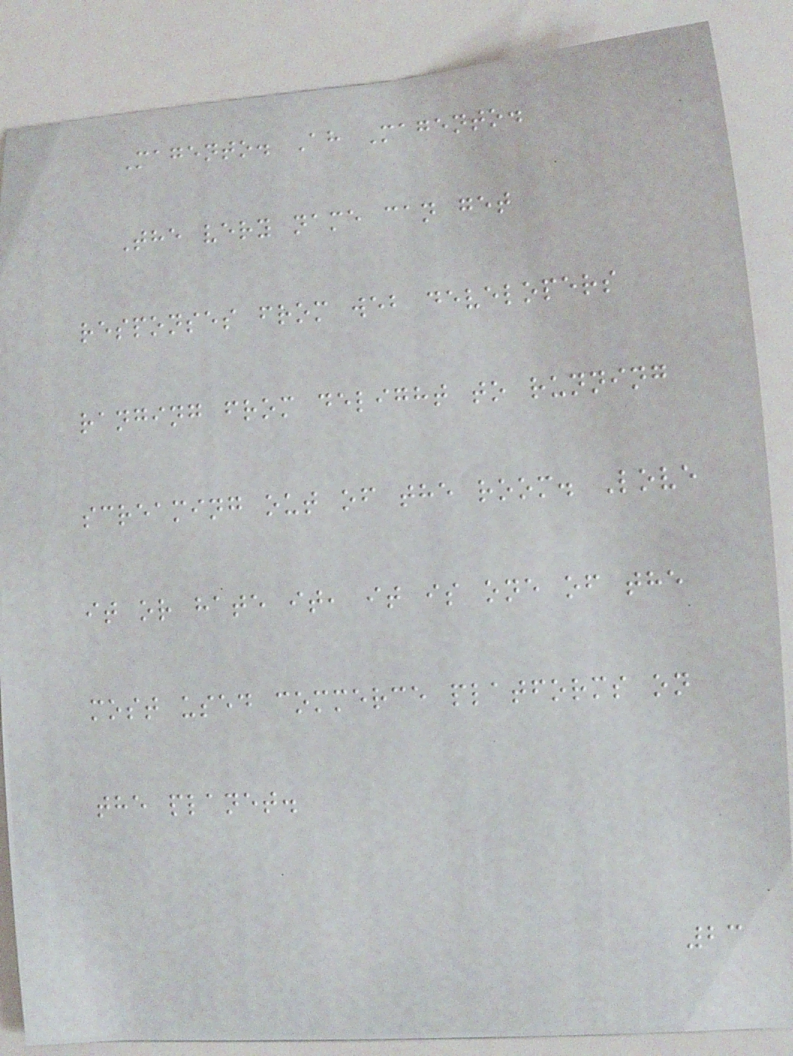Magento. Ah Magento.
The very name can get
responses from web developers
ranging from delight to running
screaming out of the room. Love
it or hate it, it is one of the
most used commerce platforms on
the planet.
23
